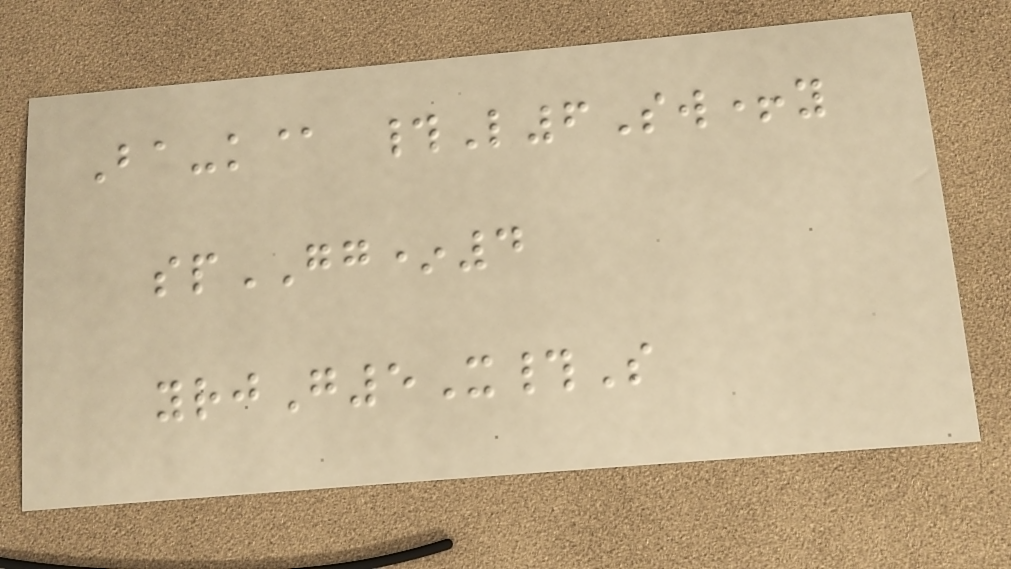Ba-k@ #L6Sw+y
spGG*4
yrjG5X#S
